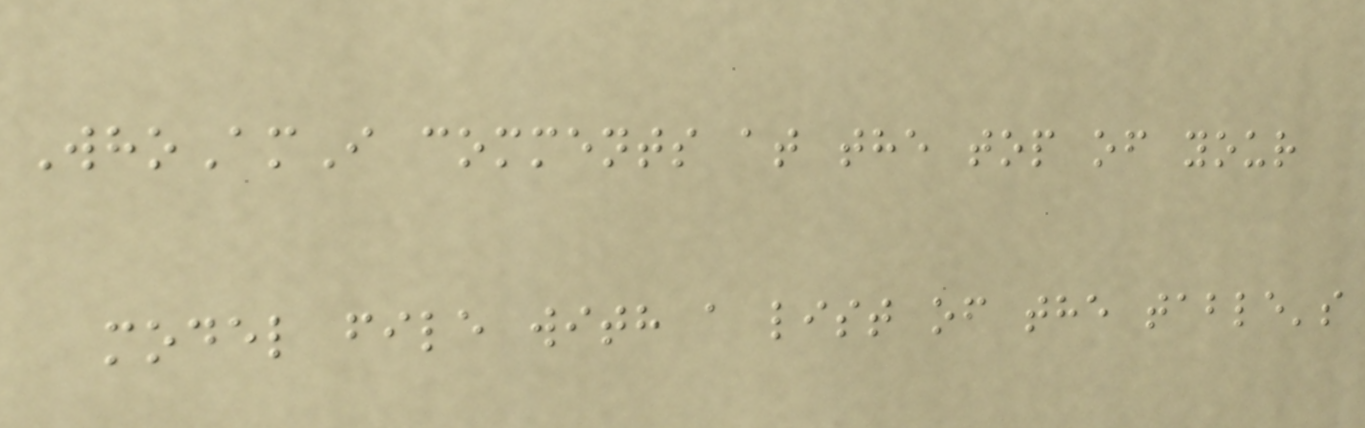WhoAmI comments at the top of your
model file with a list of the table's
